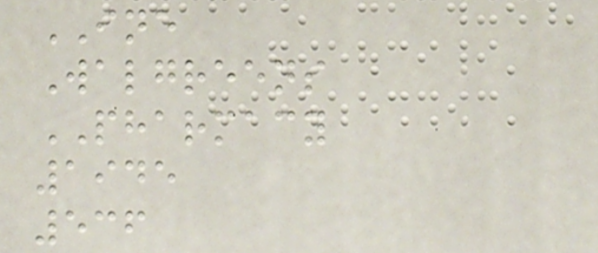INE
Walgreens
PHARMACY
1945
536
